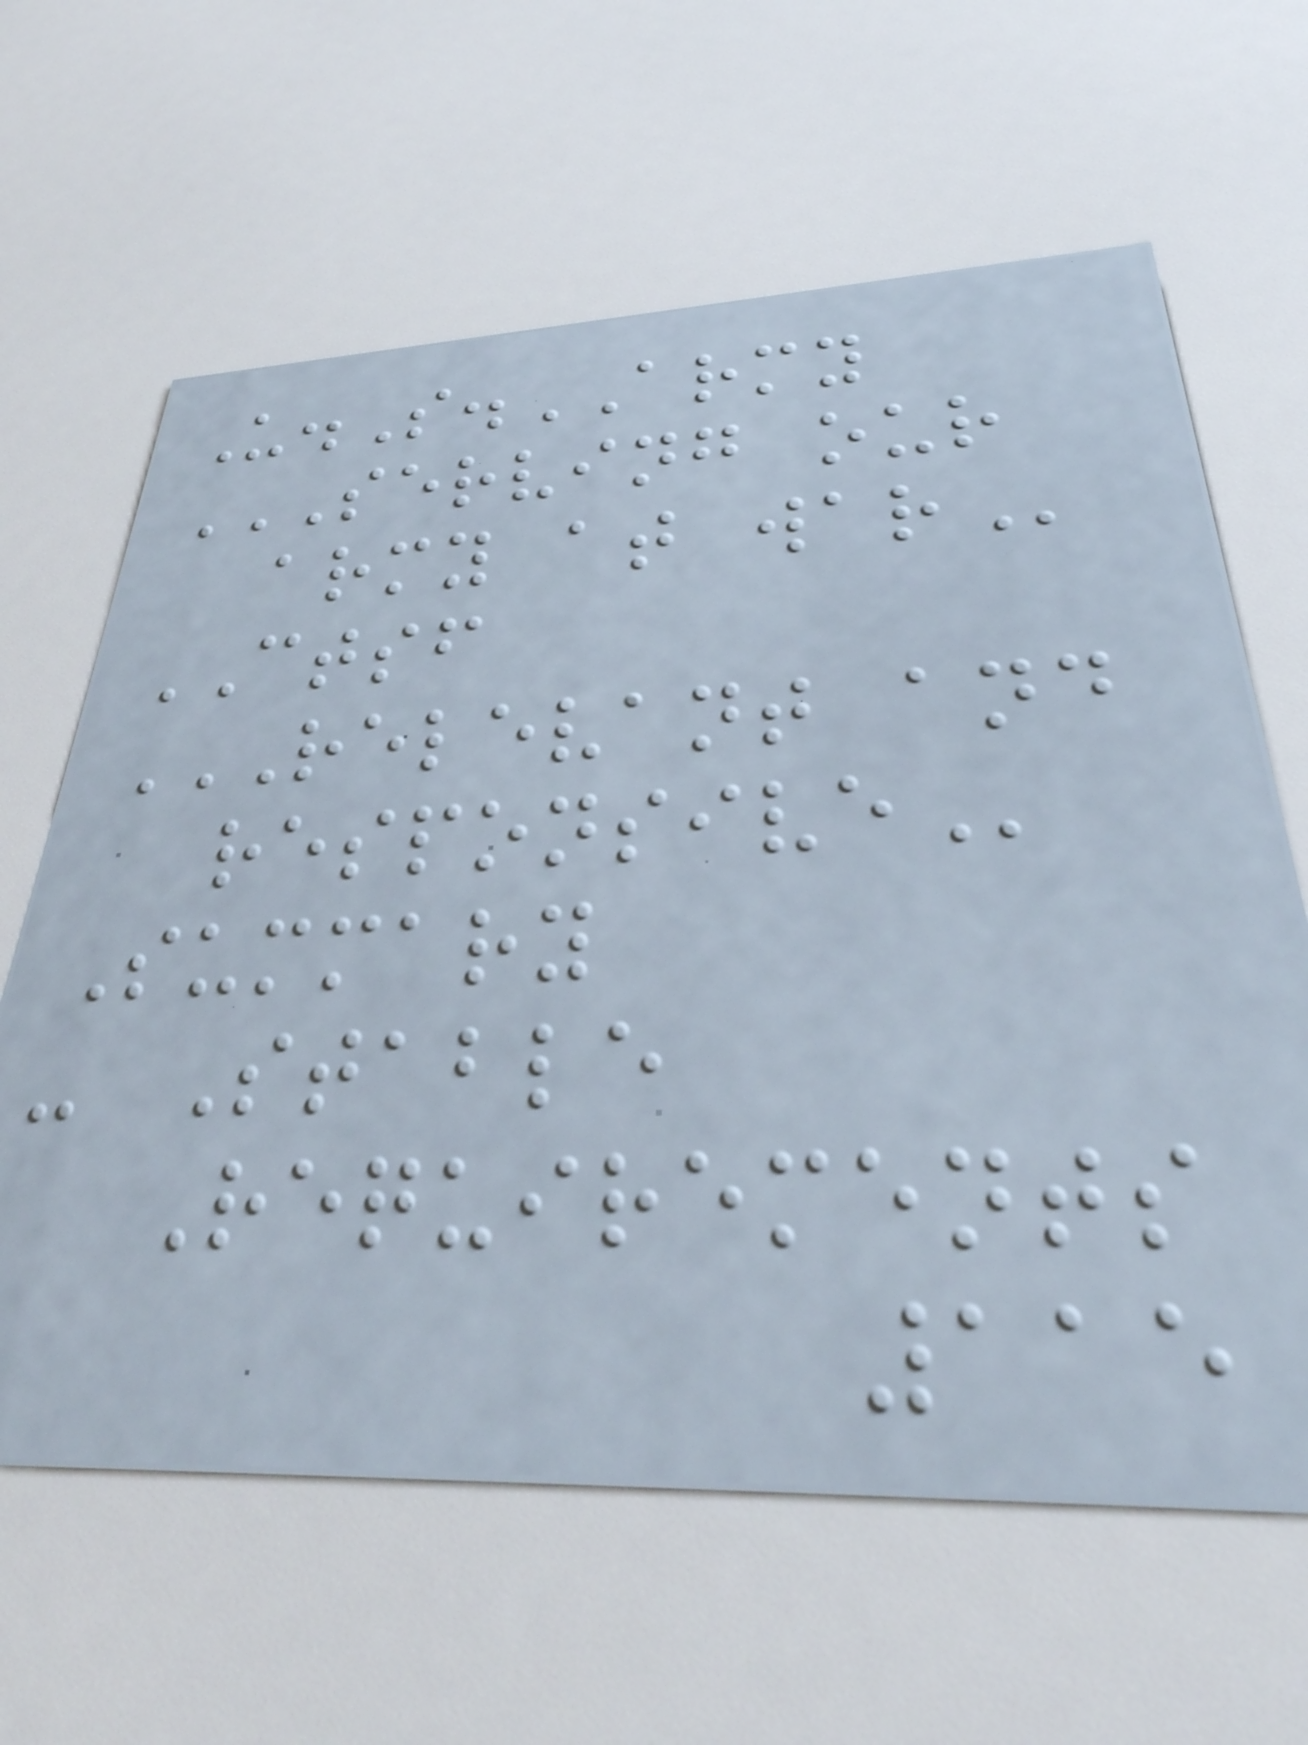U.S.ARMY
SERVING OUR
ARMY AT WAR
CTSF
RELEVANT AND
RESPONSIVE
Summary
- Stable
Requirements
115
